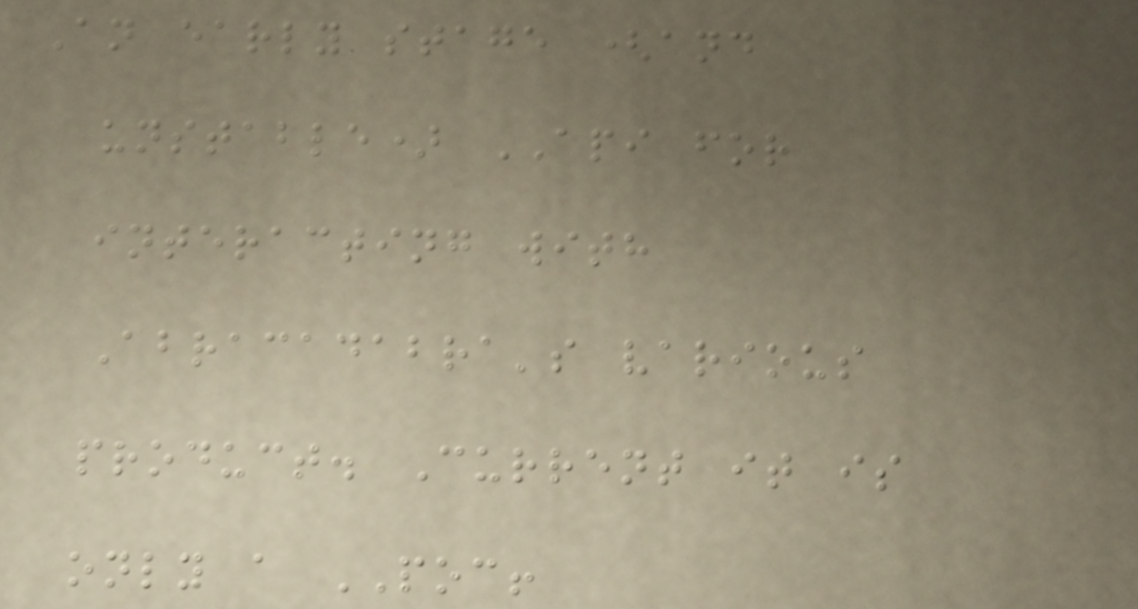An early stage (and
unstable) API for
interacting with
Abracadabra's various
product. Current it is
only a POC!
